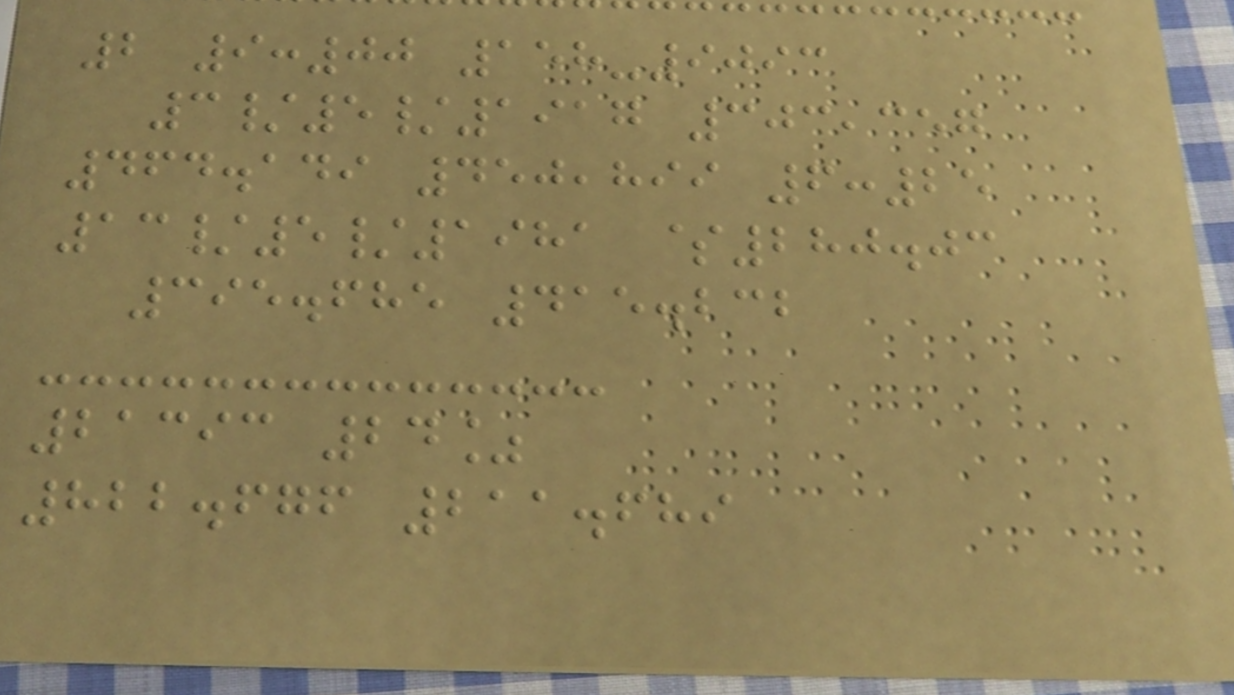2 9:00 158-9093
3/5/1917 303,357
464.149 450,899 6:25
13/5/1981 $280.03
395.685 415.232
21393 24%
822.676 211.689
